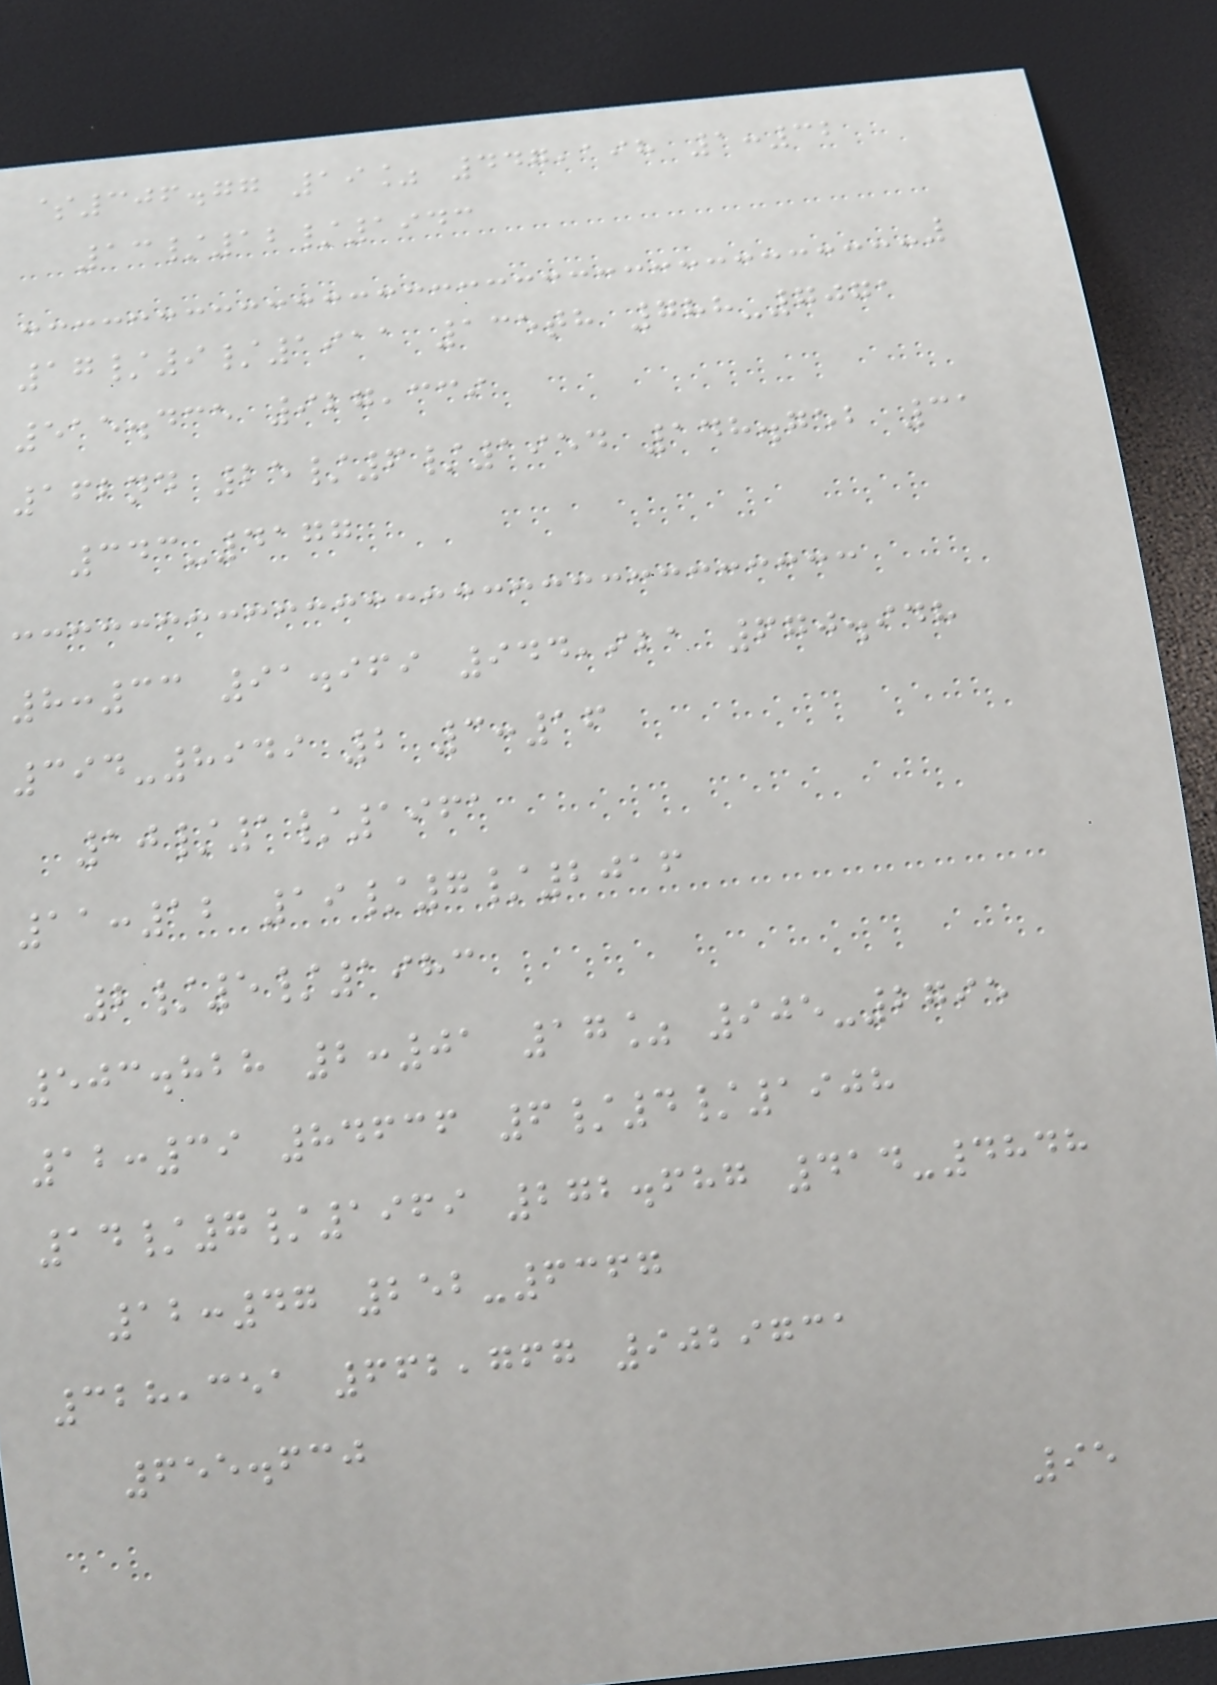$306.77 19% 447,198 1:32
13/12/1943
17/9/1911 135th 788-7071
515.435 927,339
162nd 25/6/1954 148.752 31
343-4177
8:33 91.969 944,921 670.948
394-8949 2 3:16
10/1/1961
11:12 19/7/2016
2/5/1983
503.828 2:01 17% 905-2795
12:39 84636 6/4/1908
14/7/1969 272.687 414-4848
12:47 252-6367
328,351 662,767 9029731
655.630
95
